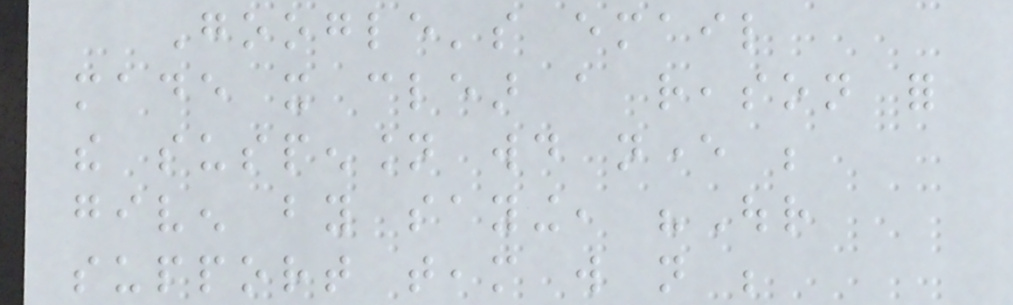Google's email
made it clear a reason for
the suspension would never be
given by saying, "Our
support team will not be
